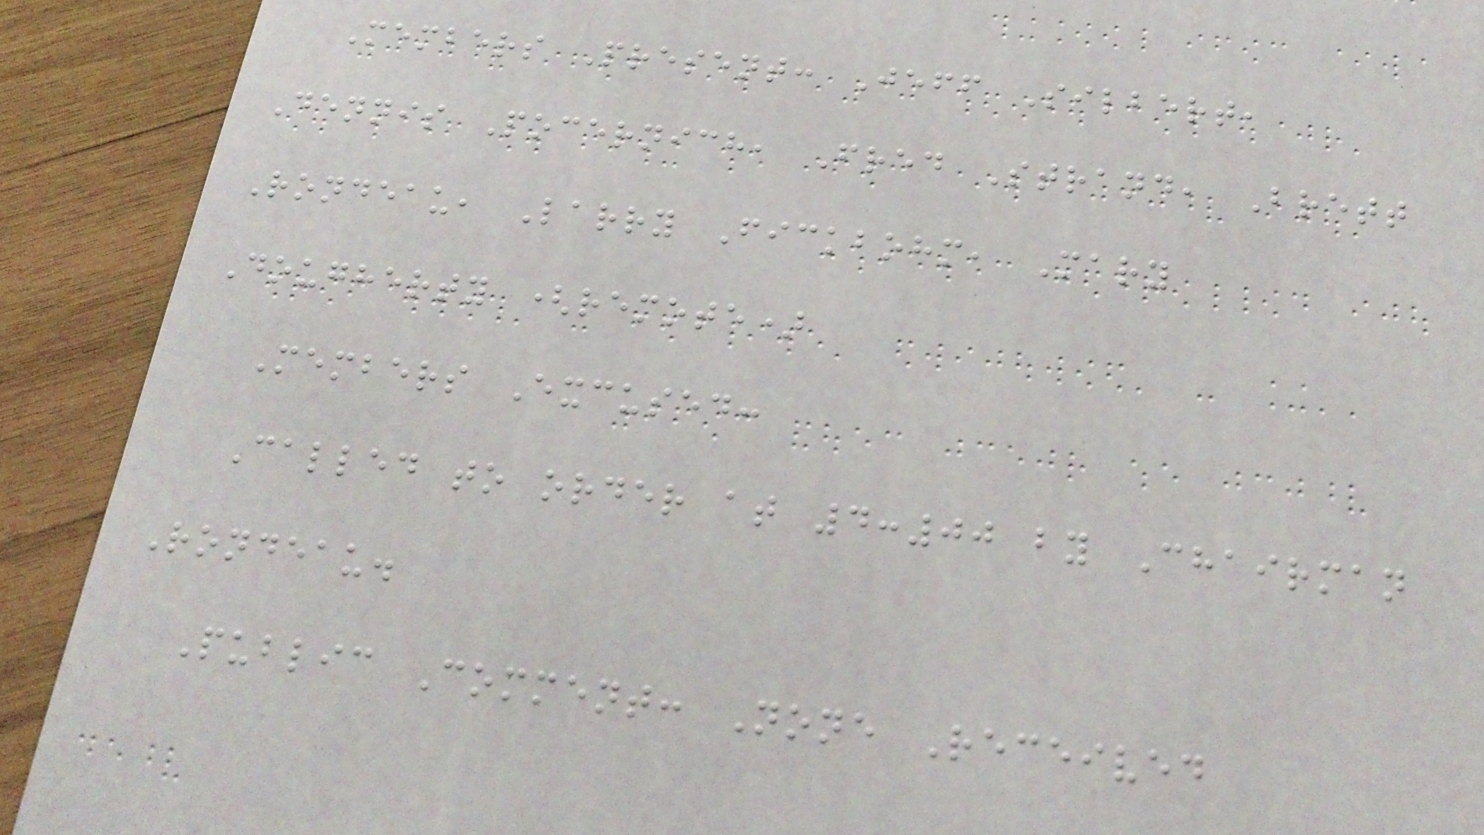Members Present: Jeff Silbert,
Dennis Pocernich, Fred Strand, Brett
Rondeau, Larry Fickbohm, Mary
Dougherty (remote)
Members Excused:
Called to order at 4:00 by Chairman
Rondeau.
Public Comment: None Received
